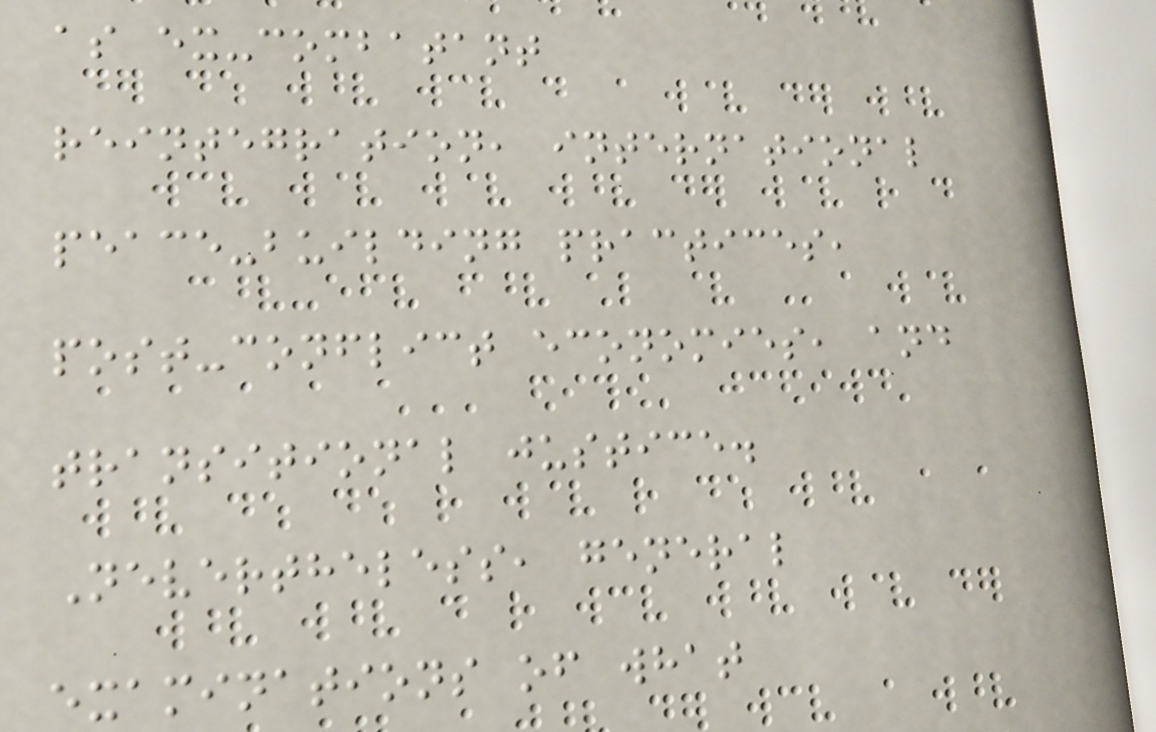as ex-combatant
reintegration, international
peace-building practices,
post-conflict economies, and
transitional justice.
Nevertheless, general
examinations of what
